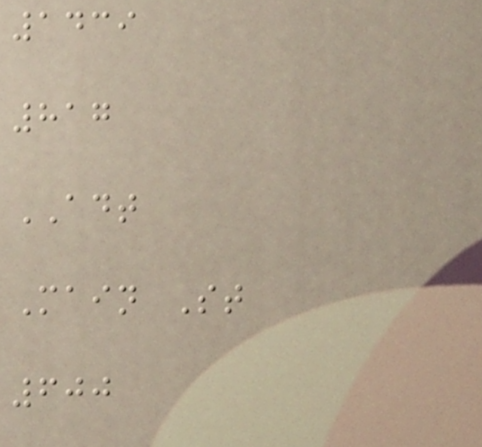1439
817
ADT
Main St
600
